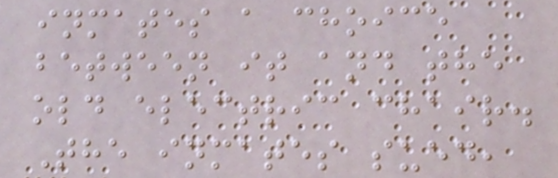inmates a choice
between it and the
old electric chair.
The inmates sued,
